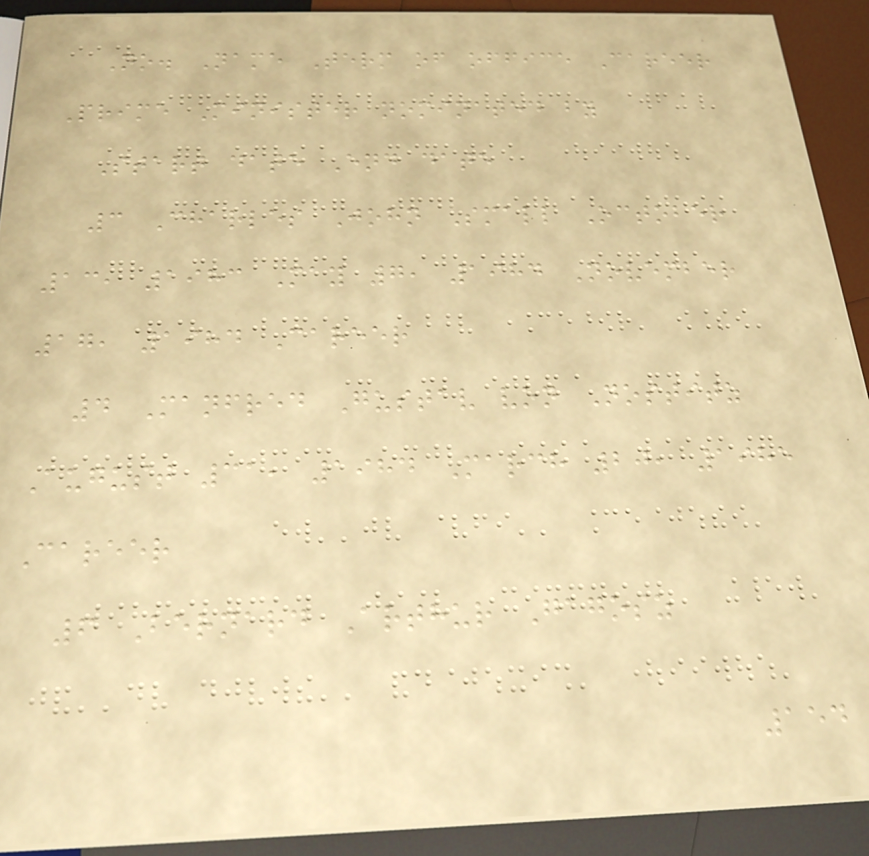No. Name Term of office Career
Prime Minister nominated by
Start date End date
3 Charles John Small October
13, 1983 May 7, 1984 November
17, 1984 Career
4 Manfred Gustav von Nostitz
August 31, 1984 March 20, 1985
Career
6 Bernard Arthur Gagosz
154
